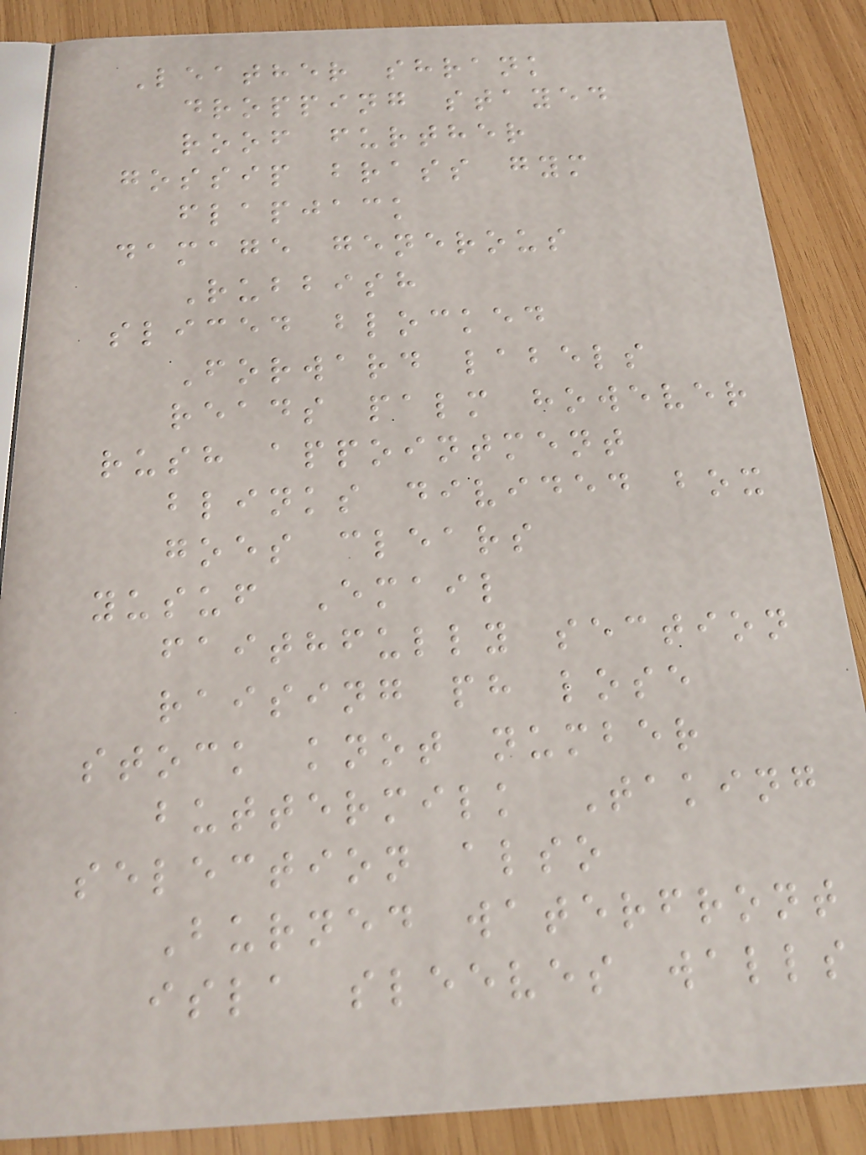Leather shrank
dropping stayed
roof further
gossip brass gym
flapjack
damage generous
Rubbish
sliced blocked
Forward labels
reads palm however
rush appointment
blinks divided box
goes clears
yusuf Email
faithfully section
raising ph lose
stock knot number
buttermilk Taking
selection also
Burned waterfront
isla sleeves walls
